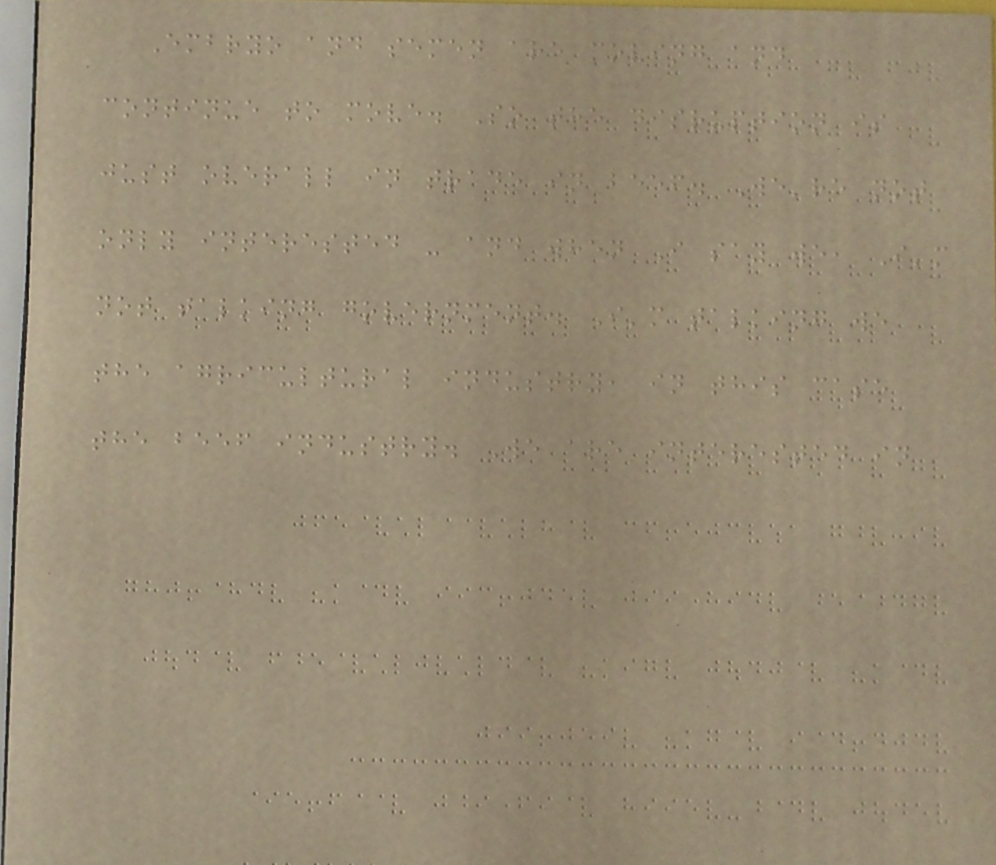Embryo and semen are moving and
continue to move. So the disruption is
just overall in trade in beef. We're not
only interested - and when I say we, I'm
not talking government. I'm talking we
the agricultural industry, in this case
the beef industry. We are interested in
